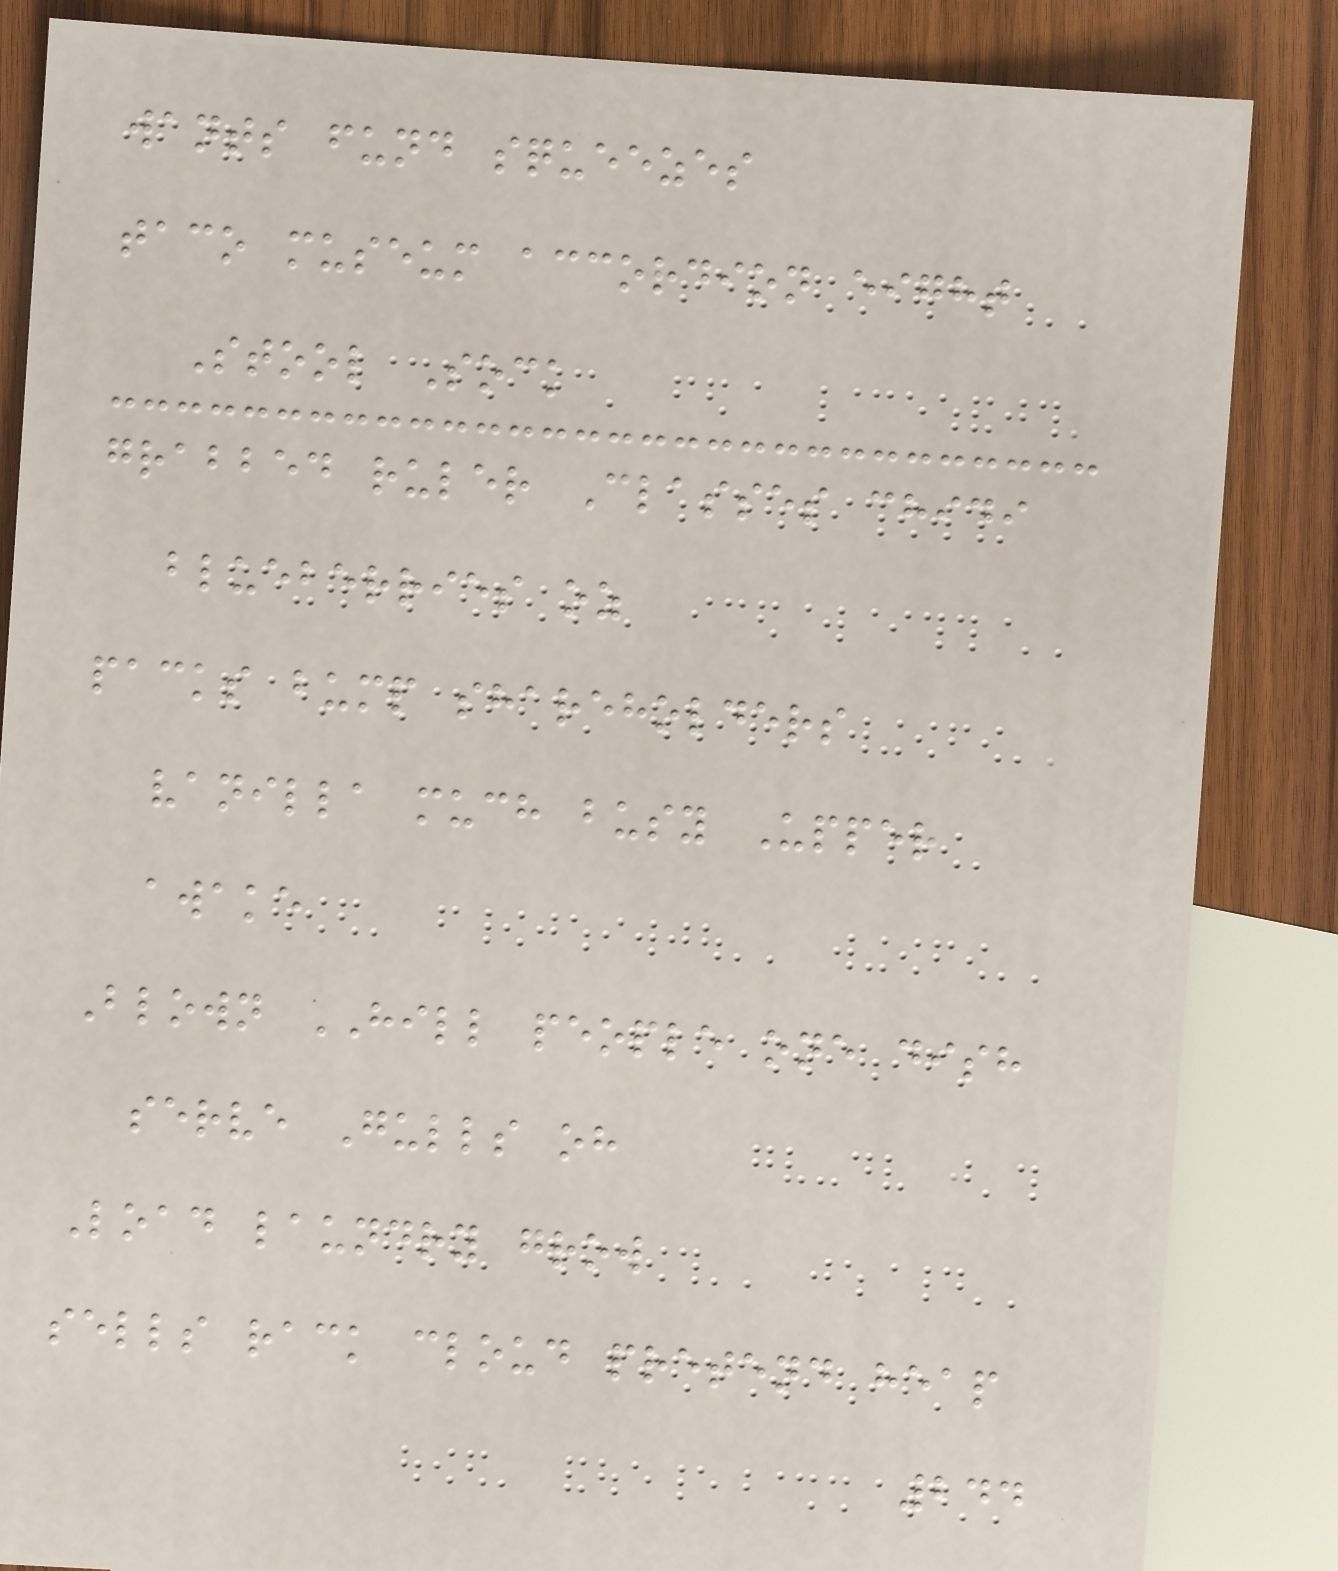wants fund squeezes
taco museum accordion eight
Stool Sock
grabbed ruler Classes chidi
blueberries oz
packs bump shareholders
vanilla much busy Upper
awake
Blown HILL people one dish
serve Gulls oh
Load laundry grow
sells rack cloud pretend heap
244
